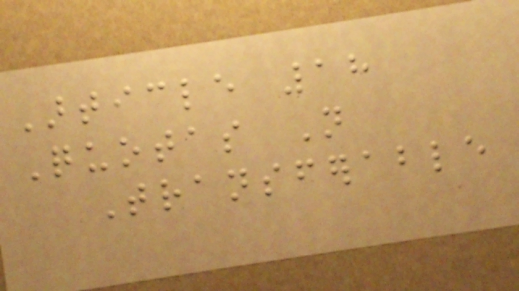Article 18
Quotas Not
Transferable
